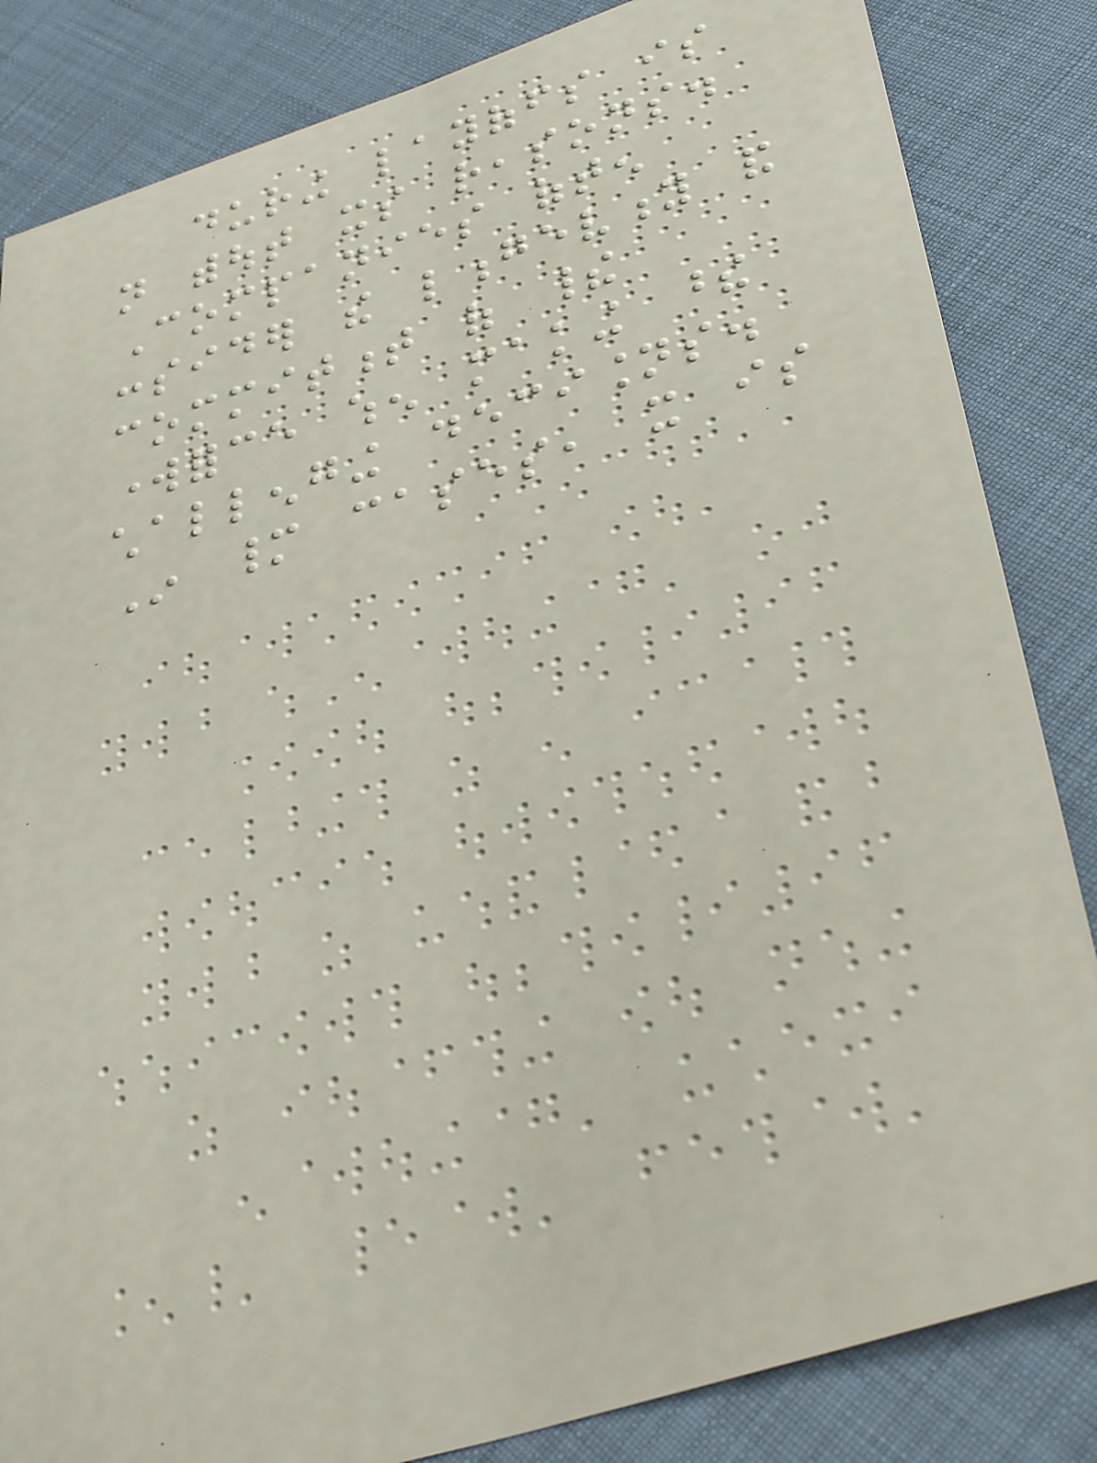during layoffs is
not without its reasons.
Companies often
consider the longevity and
commitment of their
workforce when making these
challenging decisions.
In many cases, it is
